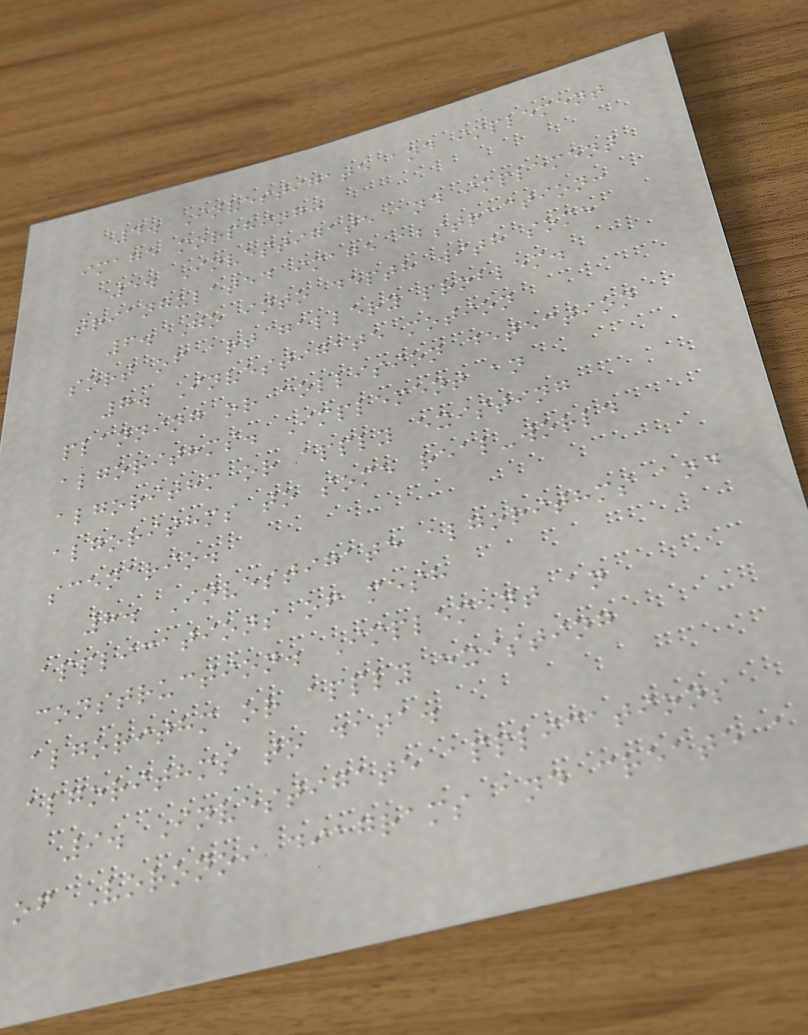4. Investigate and implement
image morphing:
5. Investigate and implement
triangulated image abstraction:
6. Go into depth with some
sort of art gallery problem.
7. Investigate motion
planning or collision detection
algorithms. Implement an
algorithm or apply existing
algorithms to some real-world
scenario.
8. Investigate algorithms and
applications of mesh
construction. Implement an
algorithm or apply existing
algorithms to data.
9. Investigate applications
of Voronoi diagrams and create a
